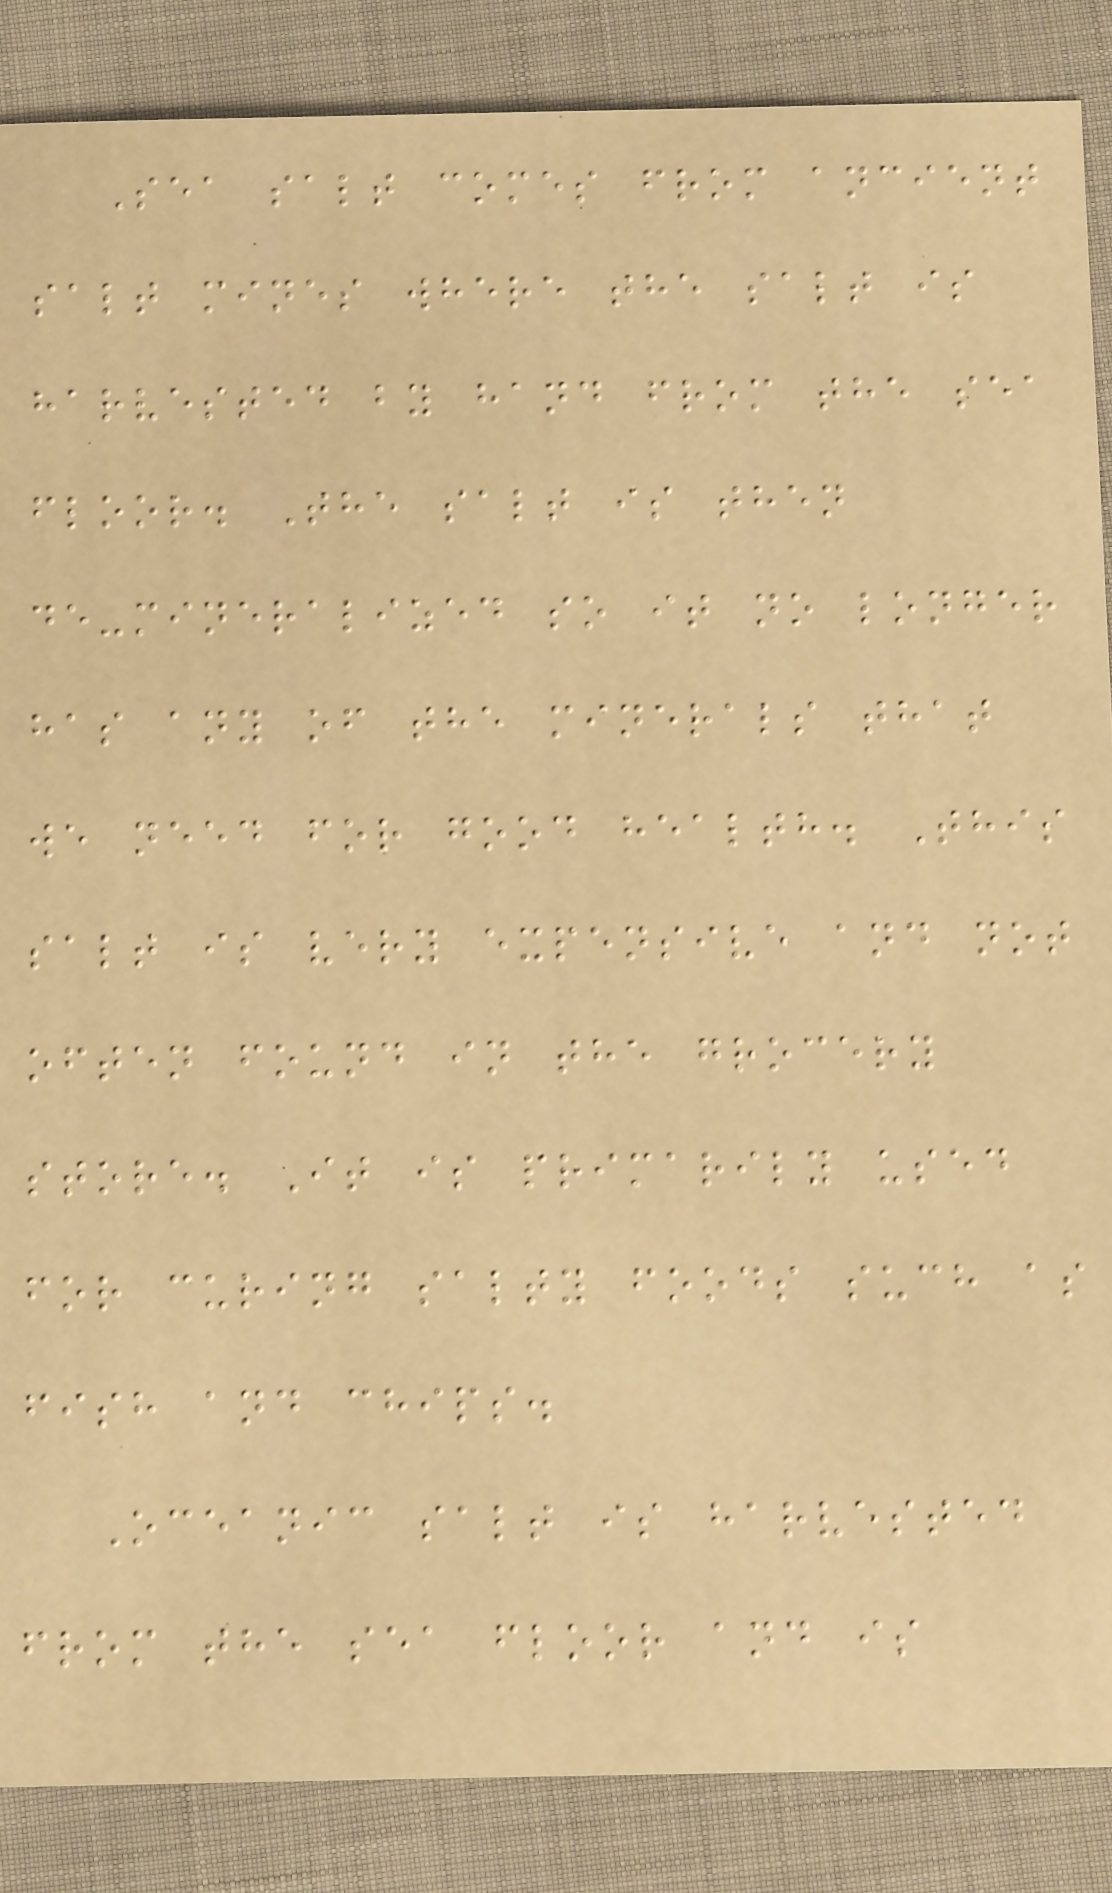Sea salt comes from ancient
salt mines where the salt is
harvested by hand from the sea
floor. The salt is then
de-mineralized so it no longer
has any of the minerals that
we need for good health. This
salt is very expensive and not
often found in the grocery
store. It is primarily used
for curing salty foods such as
fish and chips.
Oceanic salt is harvested
from the sea floor and is
